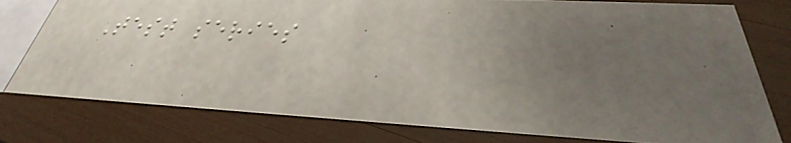Test series
